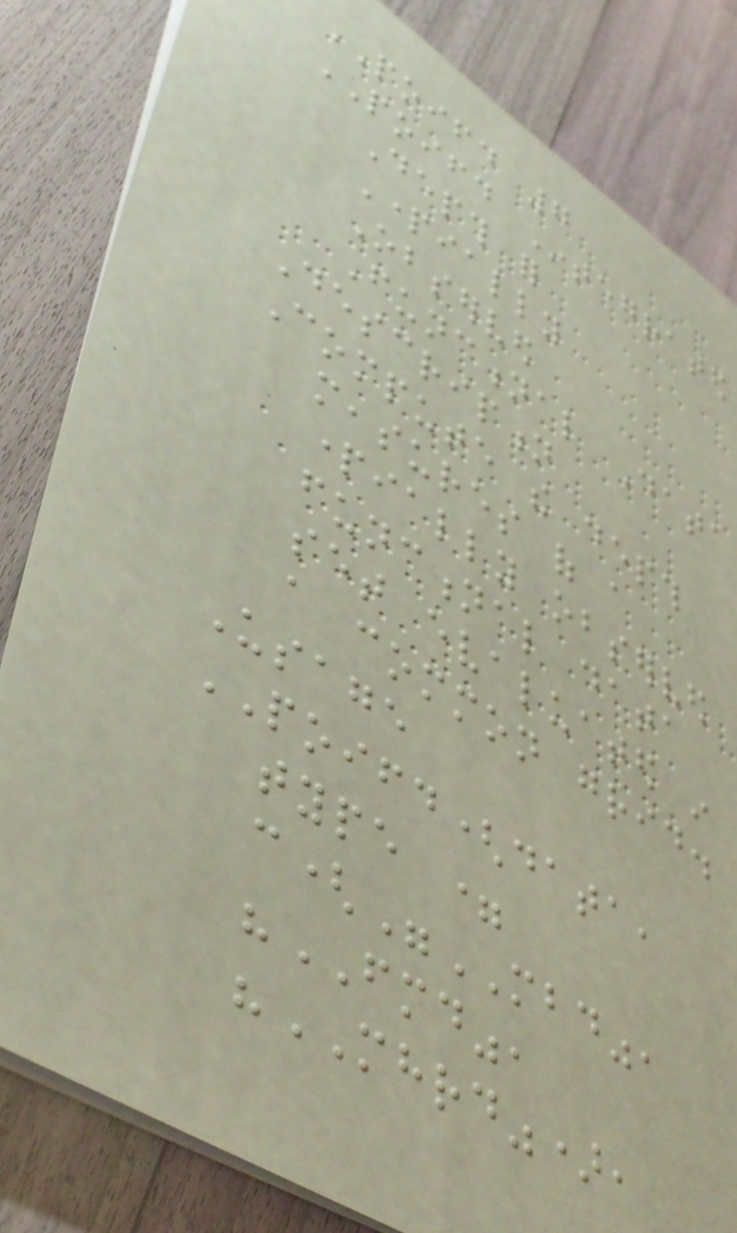POIFD 7
POIFD Integrated
Depth for
Partially
Observed
Functional Data
Description
Compute the depth
measures of a
partially observed
functional data
set evaluated in
a common grid.
Usage
POIFD(data,
type =
c("MBD",
"FMD",
"MHRD"),
